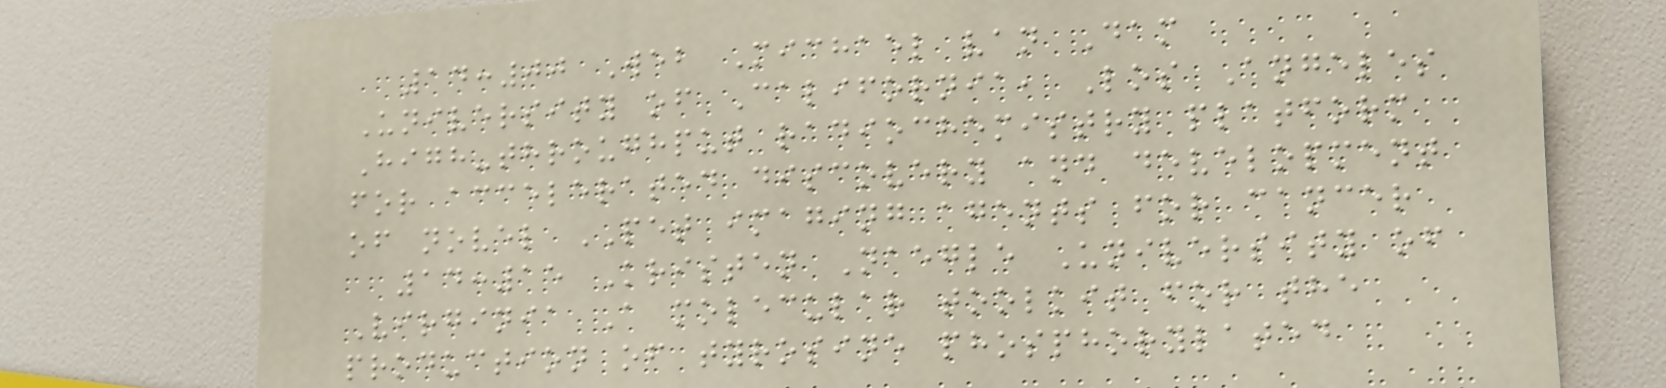14:00 Web Michael van Dam
University of California, Los Angeles
High-throughput radiochemistry platform
for accelerated discovery and development
of novel PET imaging agents for cancer
14:15 Kristen Naegle University of
Virginia A molecular toolkit for the
production of tyrosine phosphorylated
